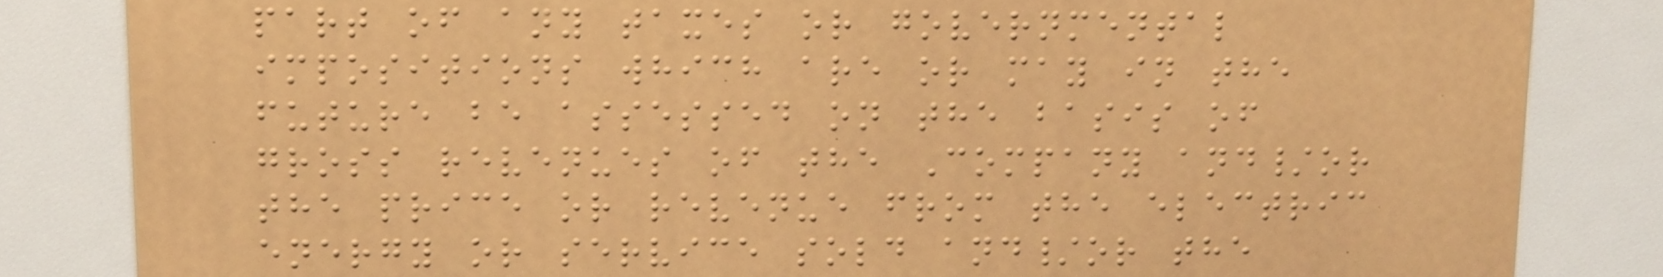part of any taxes or governmental
impositions which are or may in the
future be assessed on the basis of
gross revenues of the Company and/or
the price or revenue from the electric
energy or service sold and/or the
